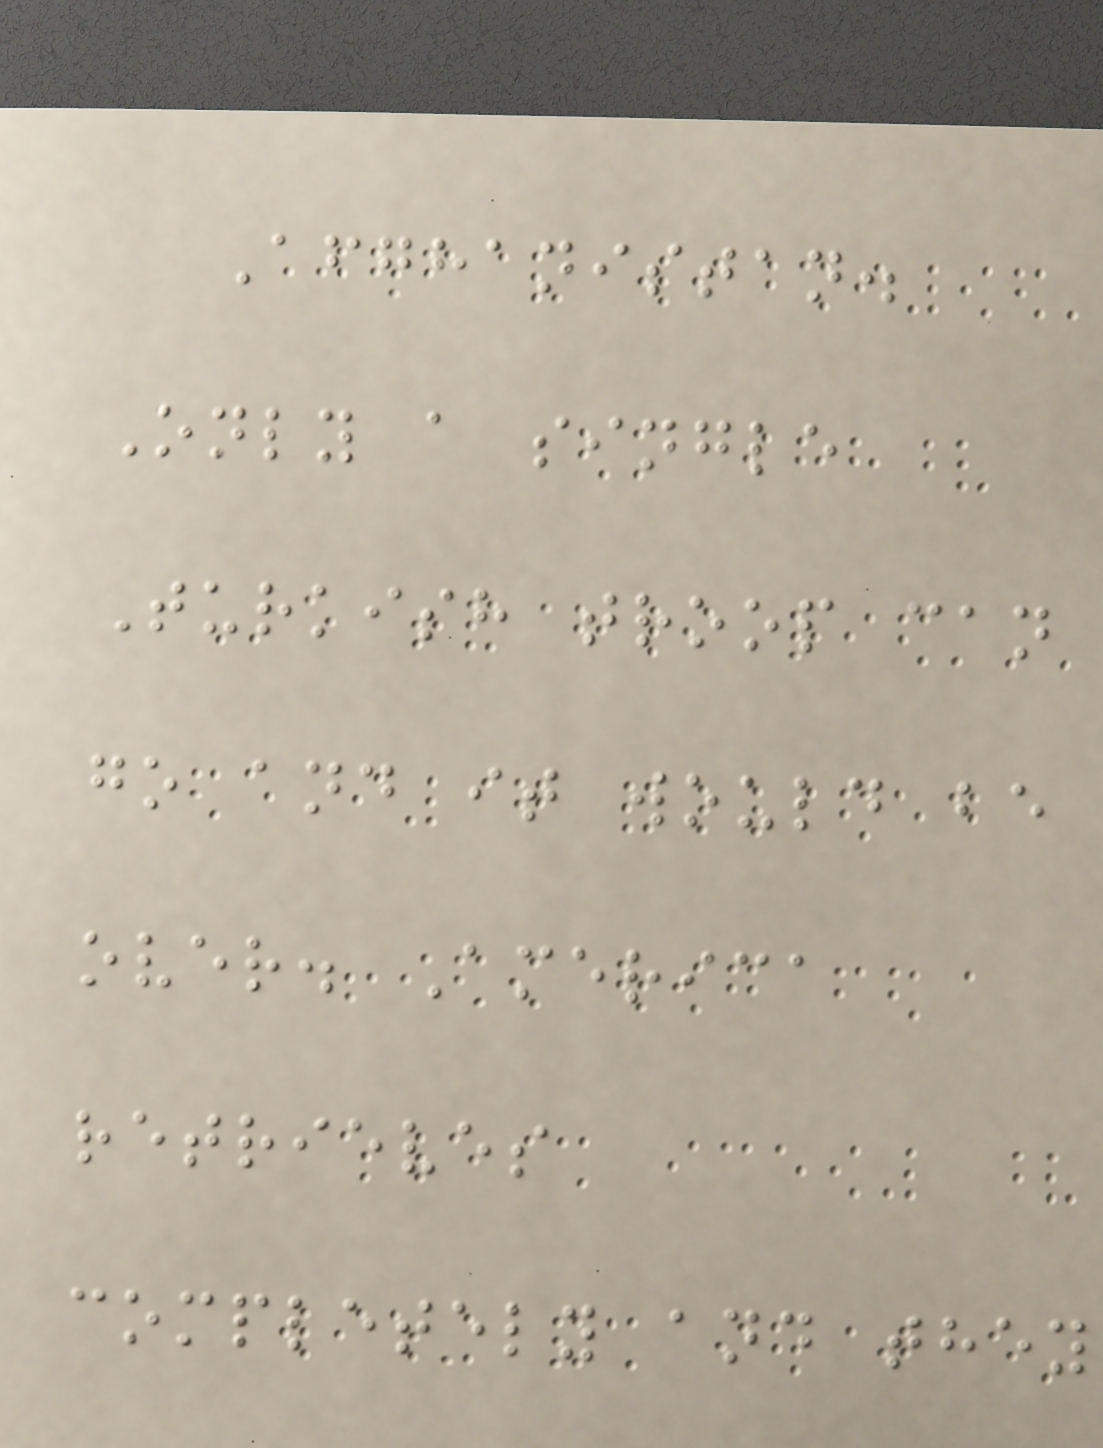Afghanistan.
Only a single
Turkish troop can
go and it would be
over. America
retrieves
completely and they
